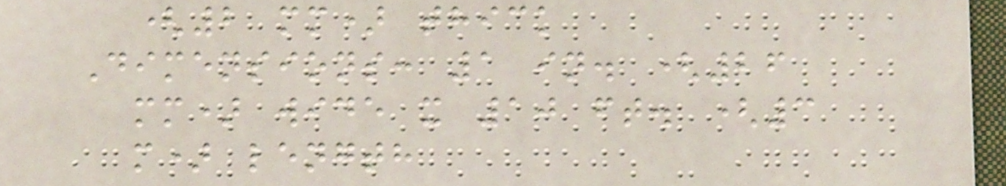(2 mm) thick
Dimensions: 1 in. (26
mm) wide x 10 ft. (3
m) length
